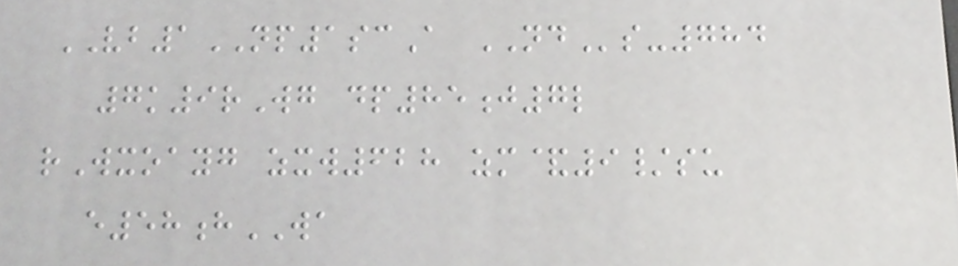VB1NP1scA NDs-784
7k9rWg dp85j7l
rWxoayg zxw628 zm&9/su
e58hWA
